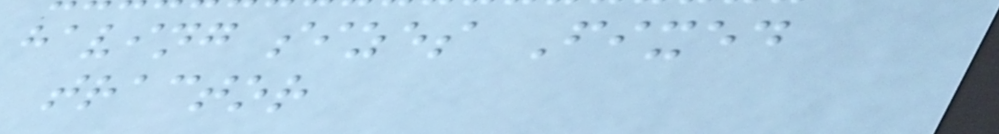having sizes Fixed
tractor
